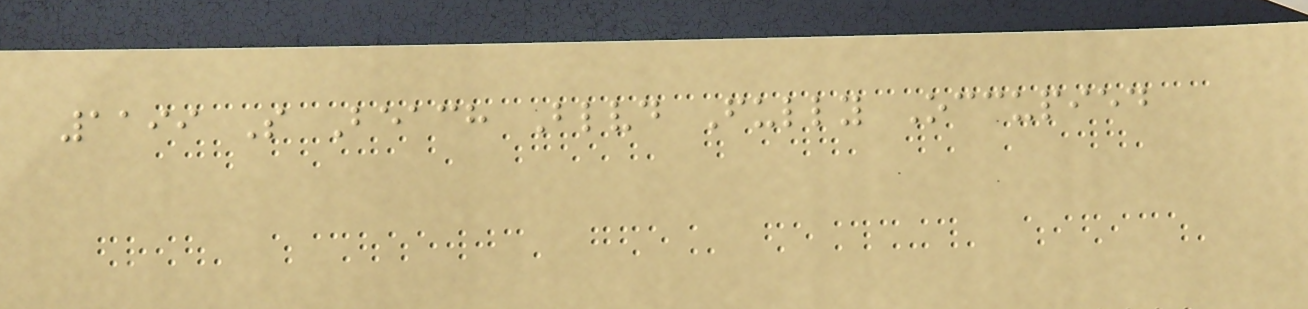1199 S Beach Blvd Fully Occupied
